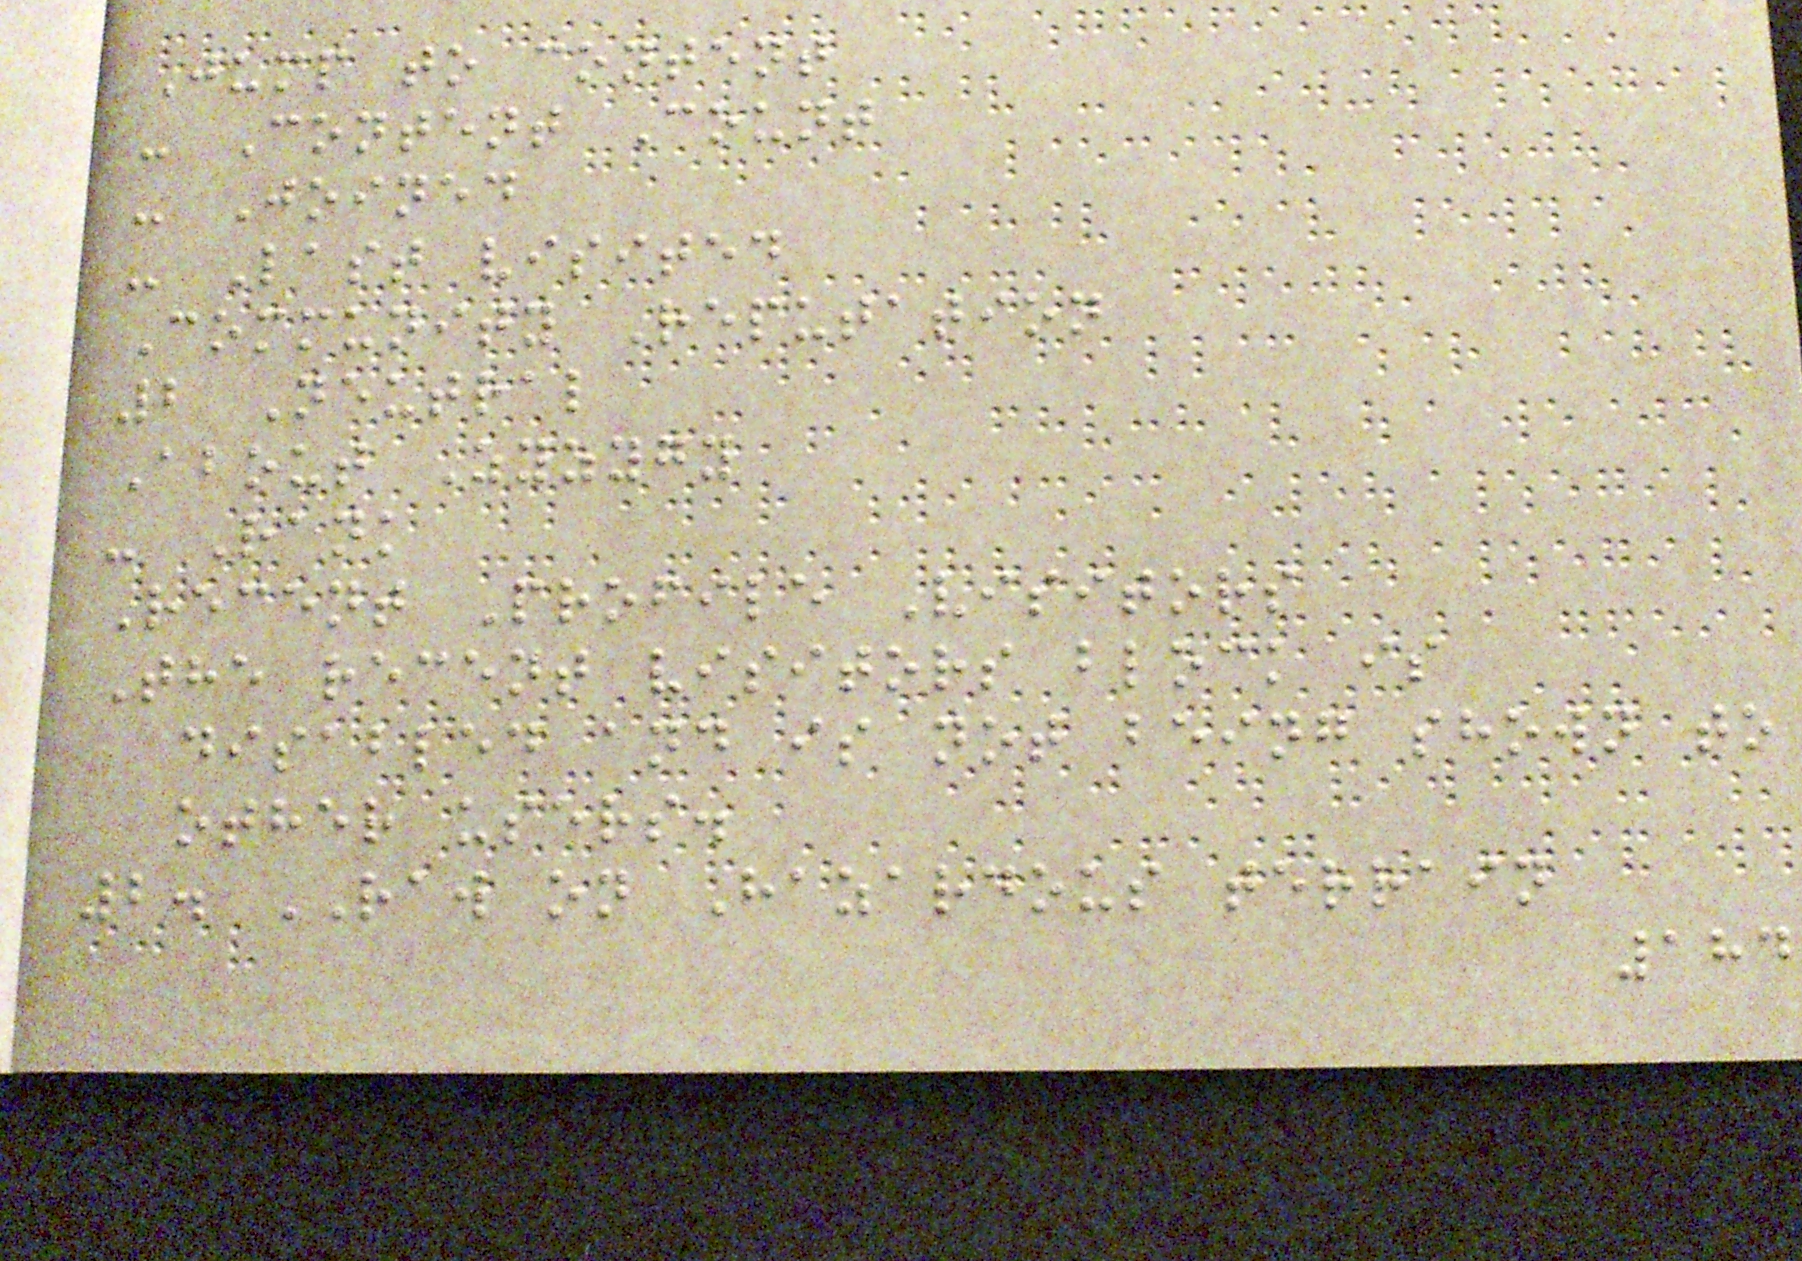Jump to content
- Content Count
- Joined
- Last visited
Community Reputation
2 Neutral
About Zyzygy
- Rank
Recent Profile Visitors
The recent visitors block is
disabled and is not being shown to
other users.
2. RAW on Hazardous terrain
184
